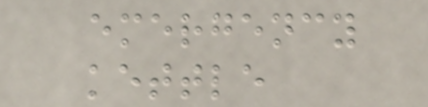emergency
kettle
